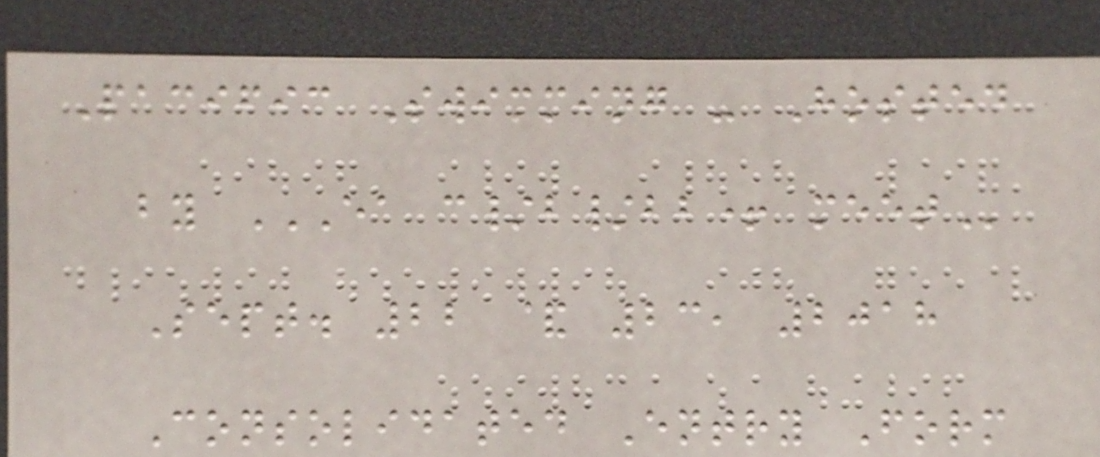Pacific Swimming - Hosted
by EA C/B/BB+ MEET
Sept. 22 & 23, 2018
Consolidated Entry Form
